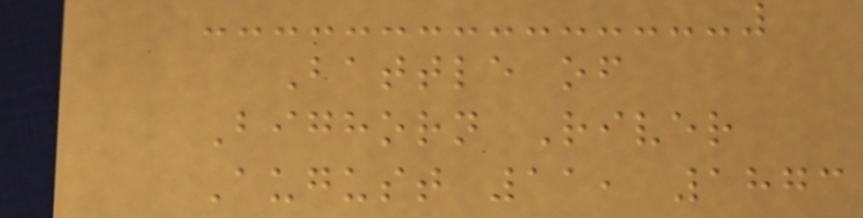Battle of
Bighorn River
August 11, 1873
